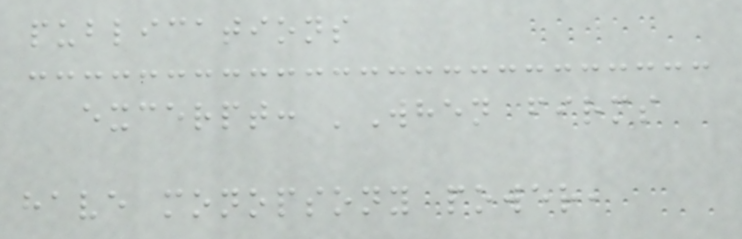publications
excerpt: 'When firms
have monopsony power,
